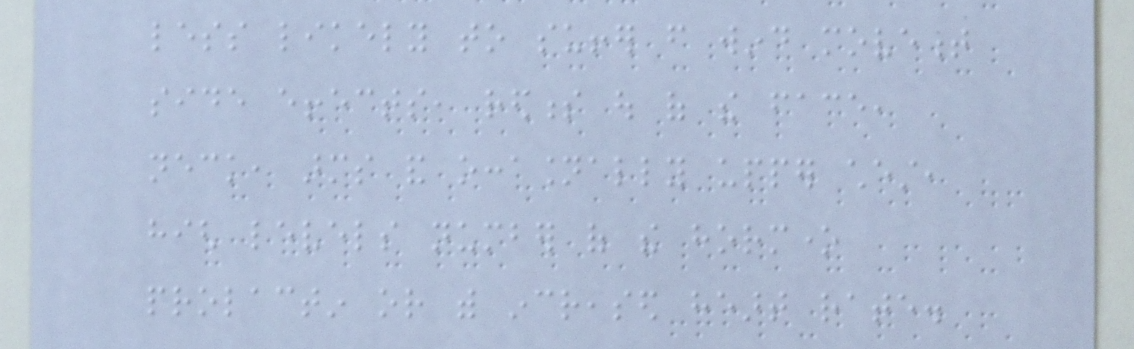less likely to suffer from wind movement
side effects, redness out of the face,
neck, arms and occasionally upper chest,
high levels number of the hormone
prolactin or with increased heart rate.
